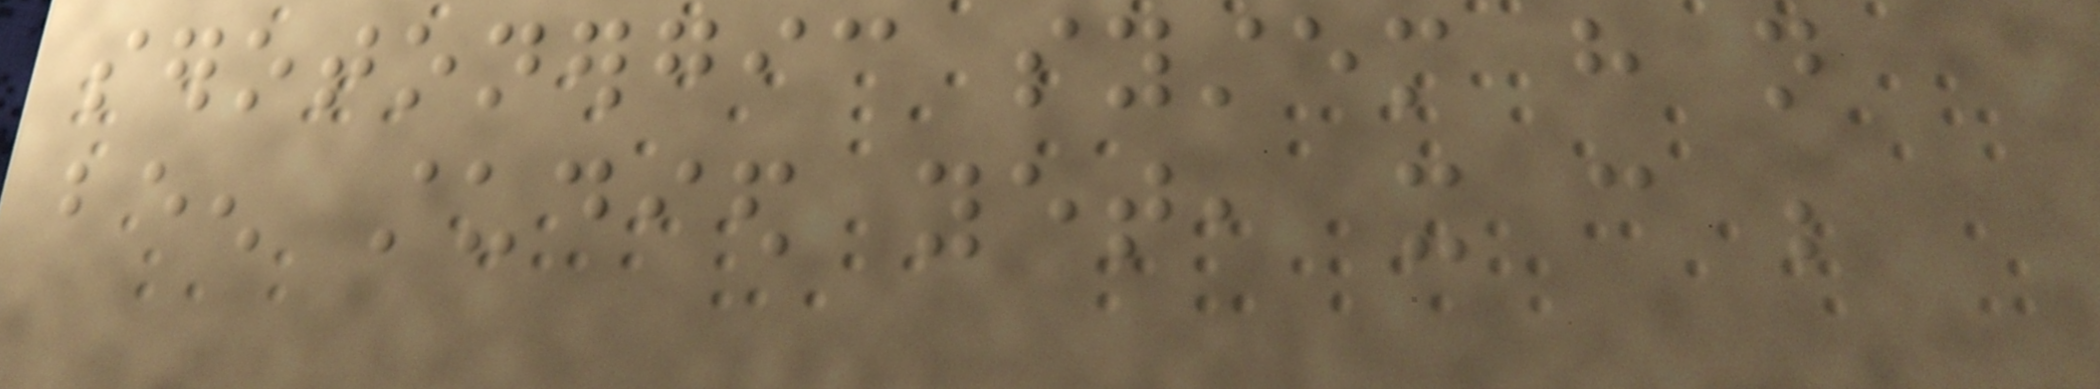serotonergic system have not
been studied yet, it can be
